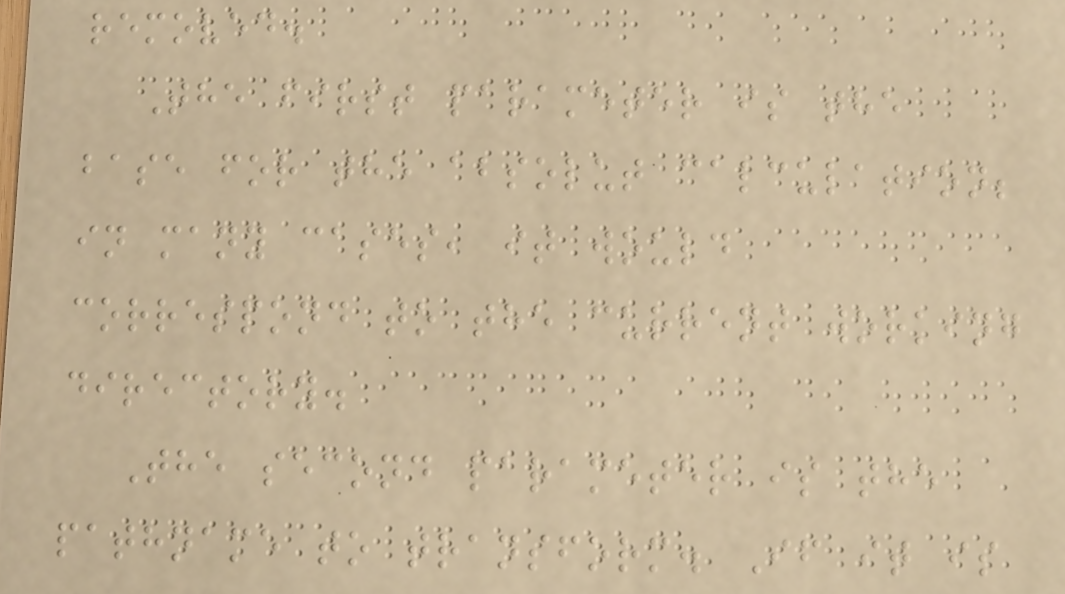removed.
The first parameter is the
base for the absolut calculation;
in many cases, it would
correspond to the current working
directory.
The second parameter is the
pathname to transform. If it is
